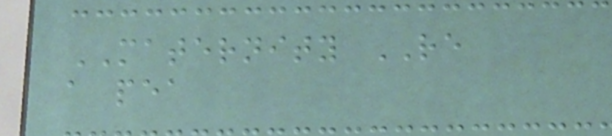MATERNITY RE
a pea
